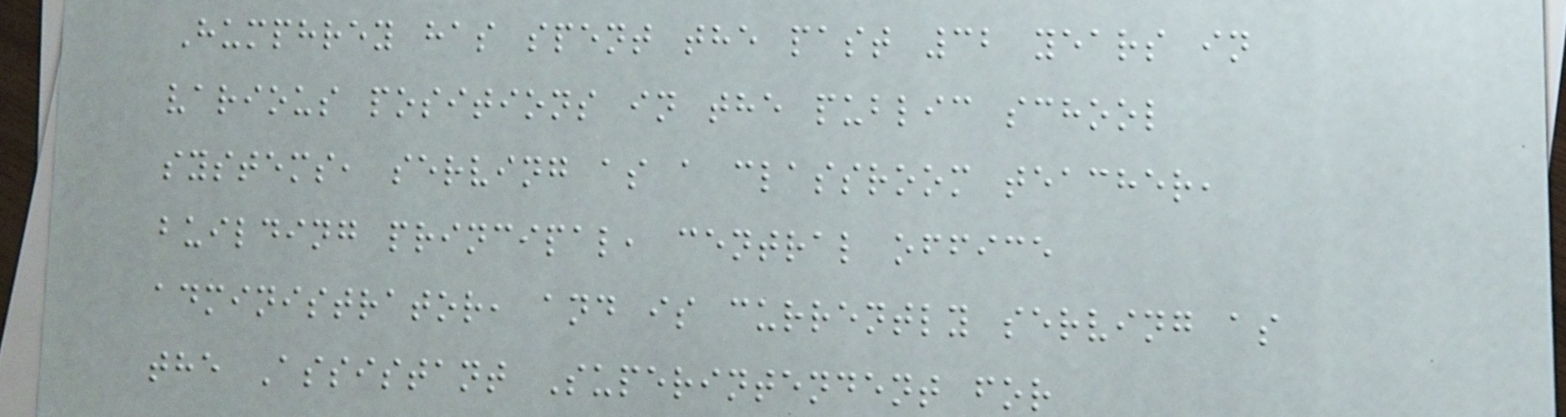Humphrey has spent the past 32 years in
various positions in the public school
systems, serving as a classroom teacher,
building principal, central office
administrator, and is currently serving as
the Assistant Superintendent for
